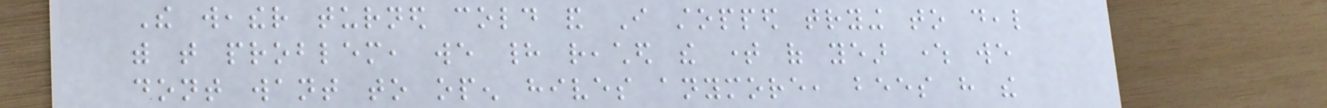The weather turned cold and I stopped trying to deal
with that problem, we had reached the time of year where we
dont want to open hives anymore, bees have the
